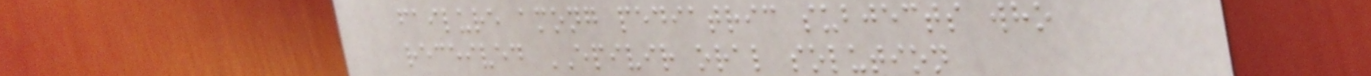failure among pediatric subjects who
received EPIVIR oral solution
